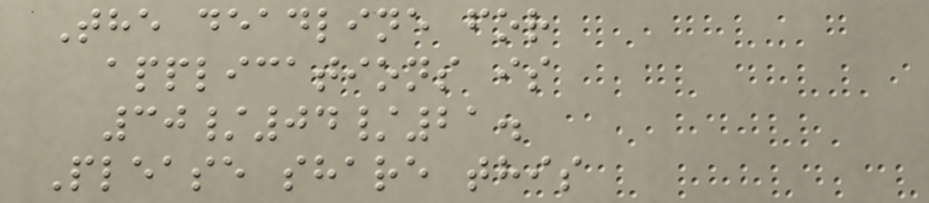The deadline for
applications is
30/04/21.
Please share this
